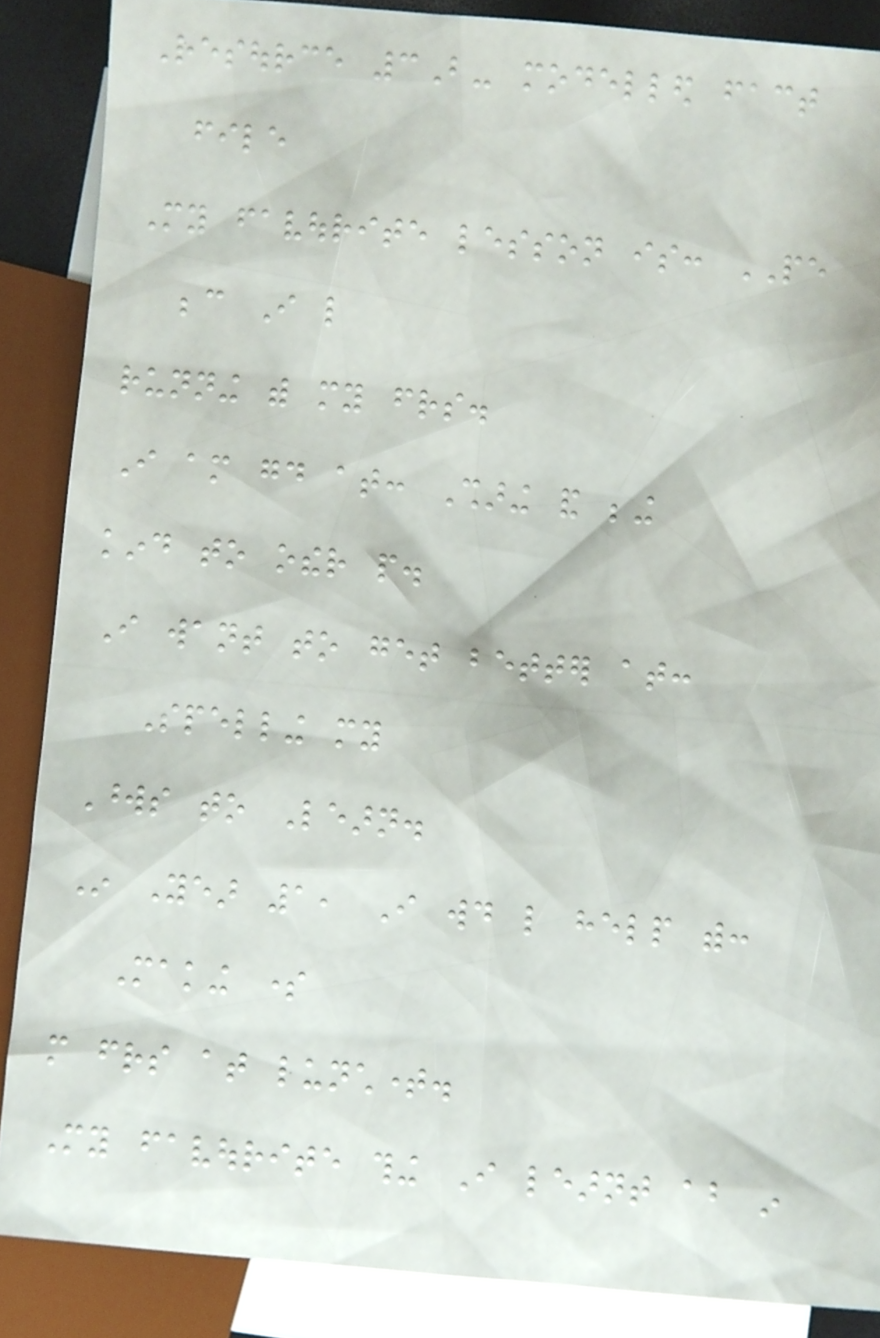Resource 3B- modelled fact
file
My favourite lesson is: PE
because I like
running with my friends.
I am good at: Sharing and being
kind to other people.
I want to get better at:
Spelling my
Words to Learn.
In Year 1, I would like help with:
Making some
more friends at lunchtime.
My favourite thing I learnt about in
